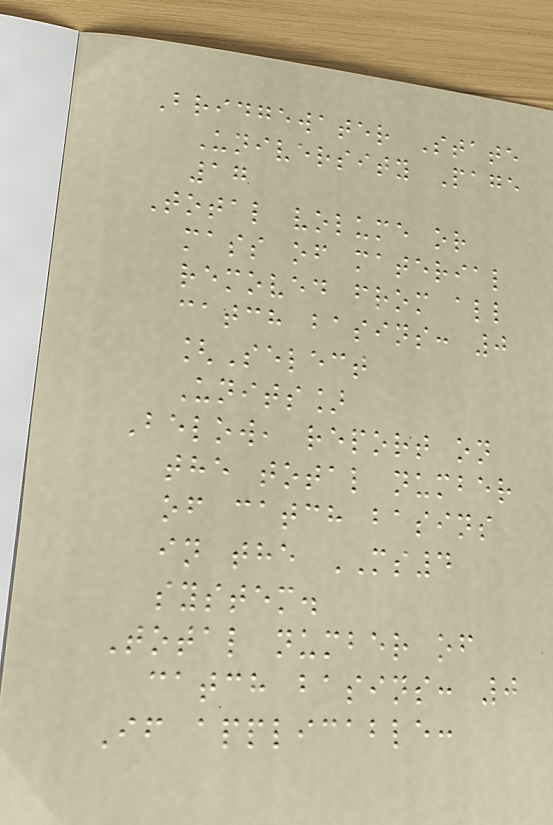Bridgewater State
University Page
17
Total volume or
mass of material
removed from all
catch basins: 0
[Select
Units]
Below, report on
the total number
of catch basins
in the MS4
system.
Total number of
catch basins: 0
If applicable:
